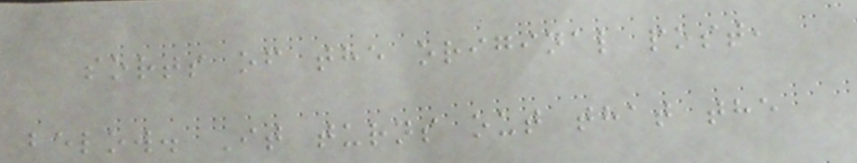sorts of the original post,
below. It turns out that the
